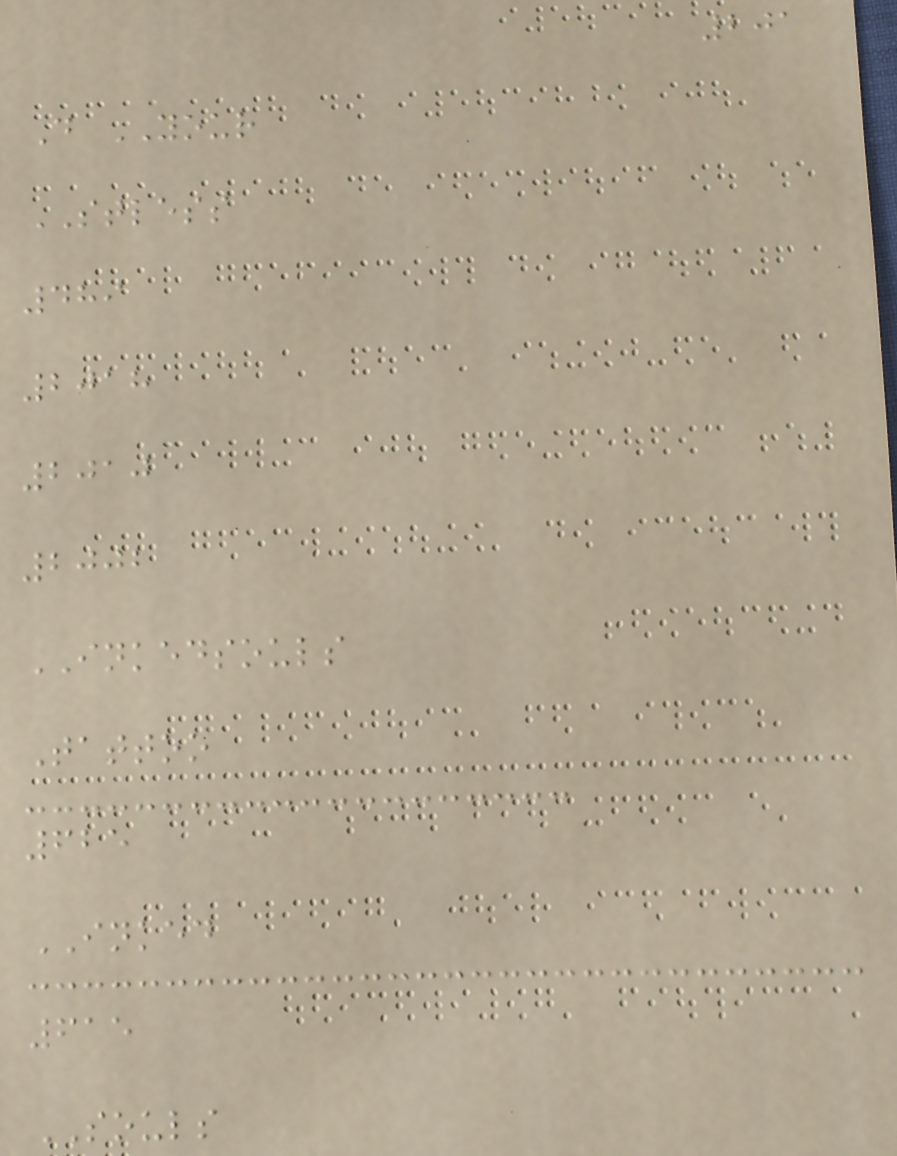201
D YOUR
STLESS
489
2018
2010
2002
INKEDSOULS
Tattoo
625
INKED
615
SOULS
